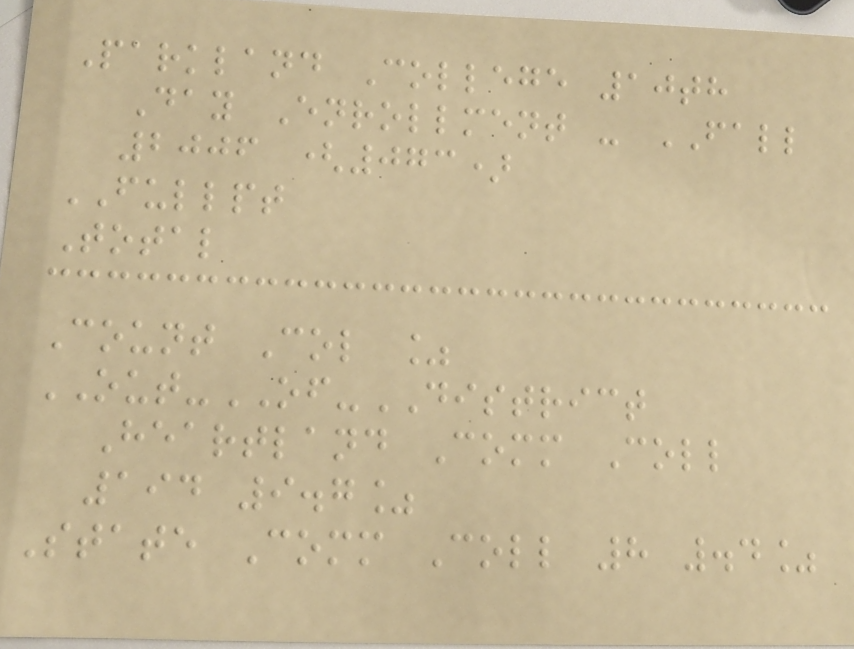Parkland College 10th
Day Enrollment - FALL
2006 (073)
FULLPT
Total
Count Col %
OUT-OF-DISTRICT
Heartland Comm Coll
194 9.7%
State Comm Coll 8 .4%
